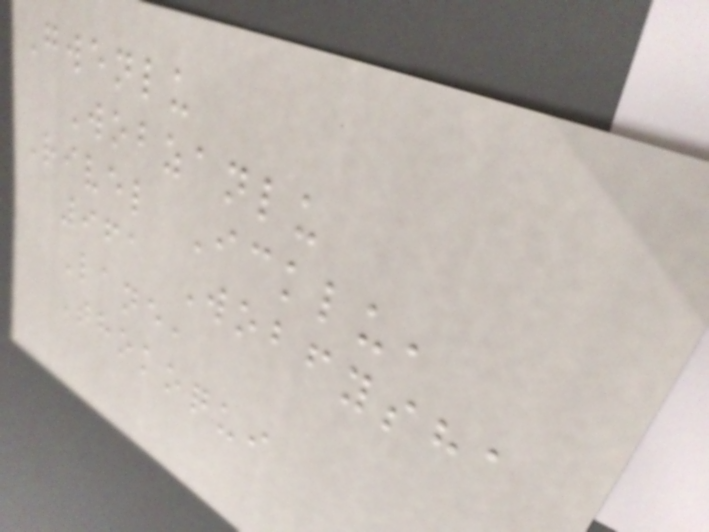Gwenlu
Wobzanlu
Rivel Icklu,
961 Wobfysha
Lane,
Thokoqui
